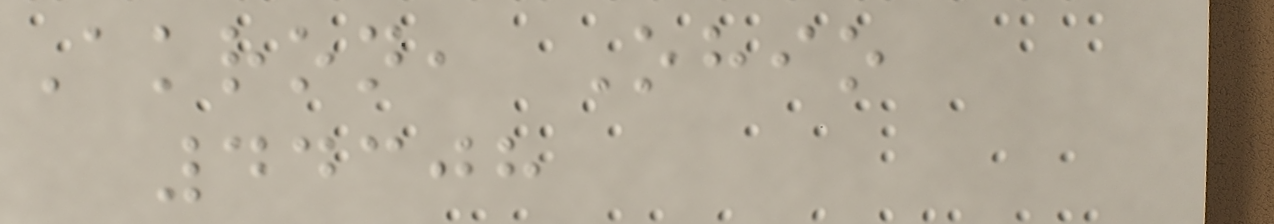Akron, Ohio
44308
